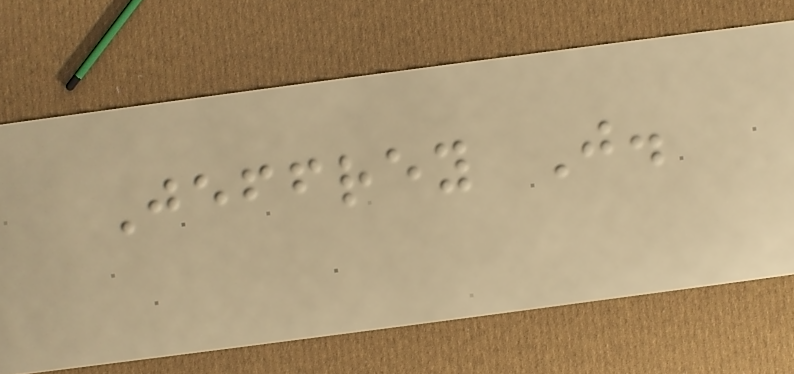Jeffrey J.
